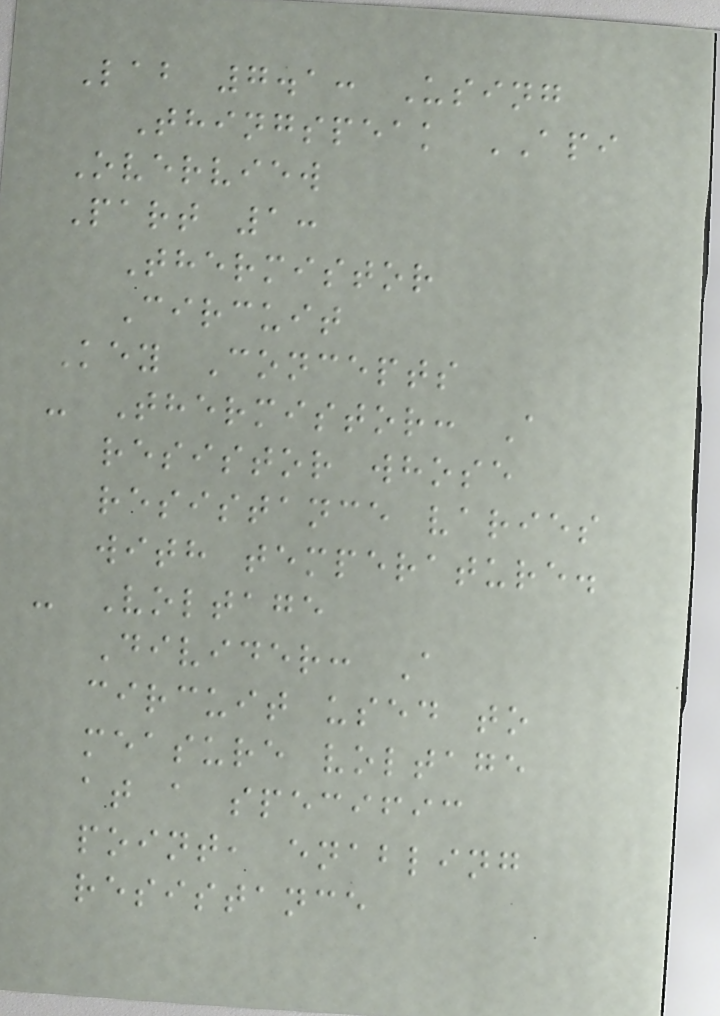Lab 7.1: Using
Thingspeak API
Overview
Part 1:
Thermistor
Circuit
Key Concepts
- Thermistor: A
resistor whose
resistance varies
with temperature.
- Voltage
Divider: A
circuit used to
measure voltage
at a specific
point, enabling
resistance
